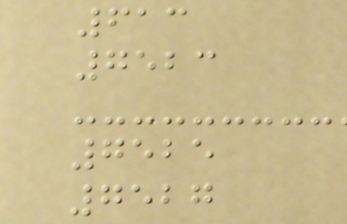613
7523
7525
7527
